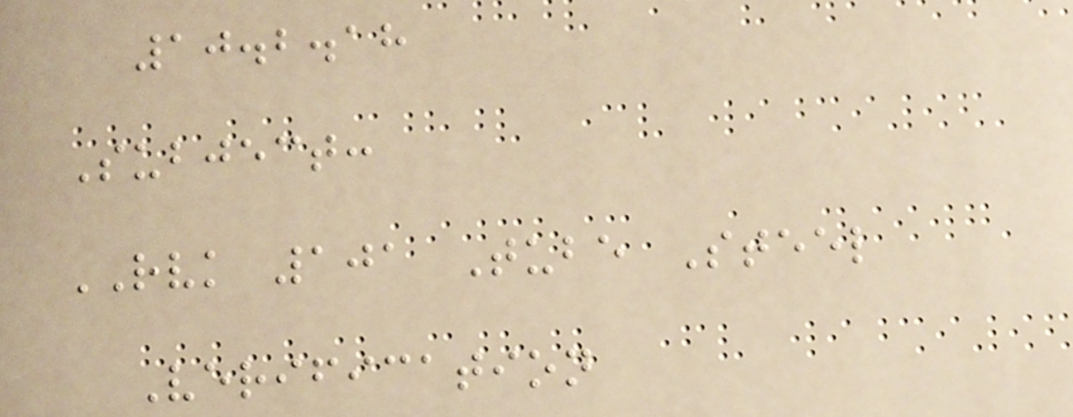10.2.18
Subject:
RVK 101 Tube Steel
Verification
